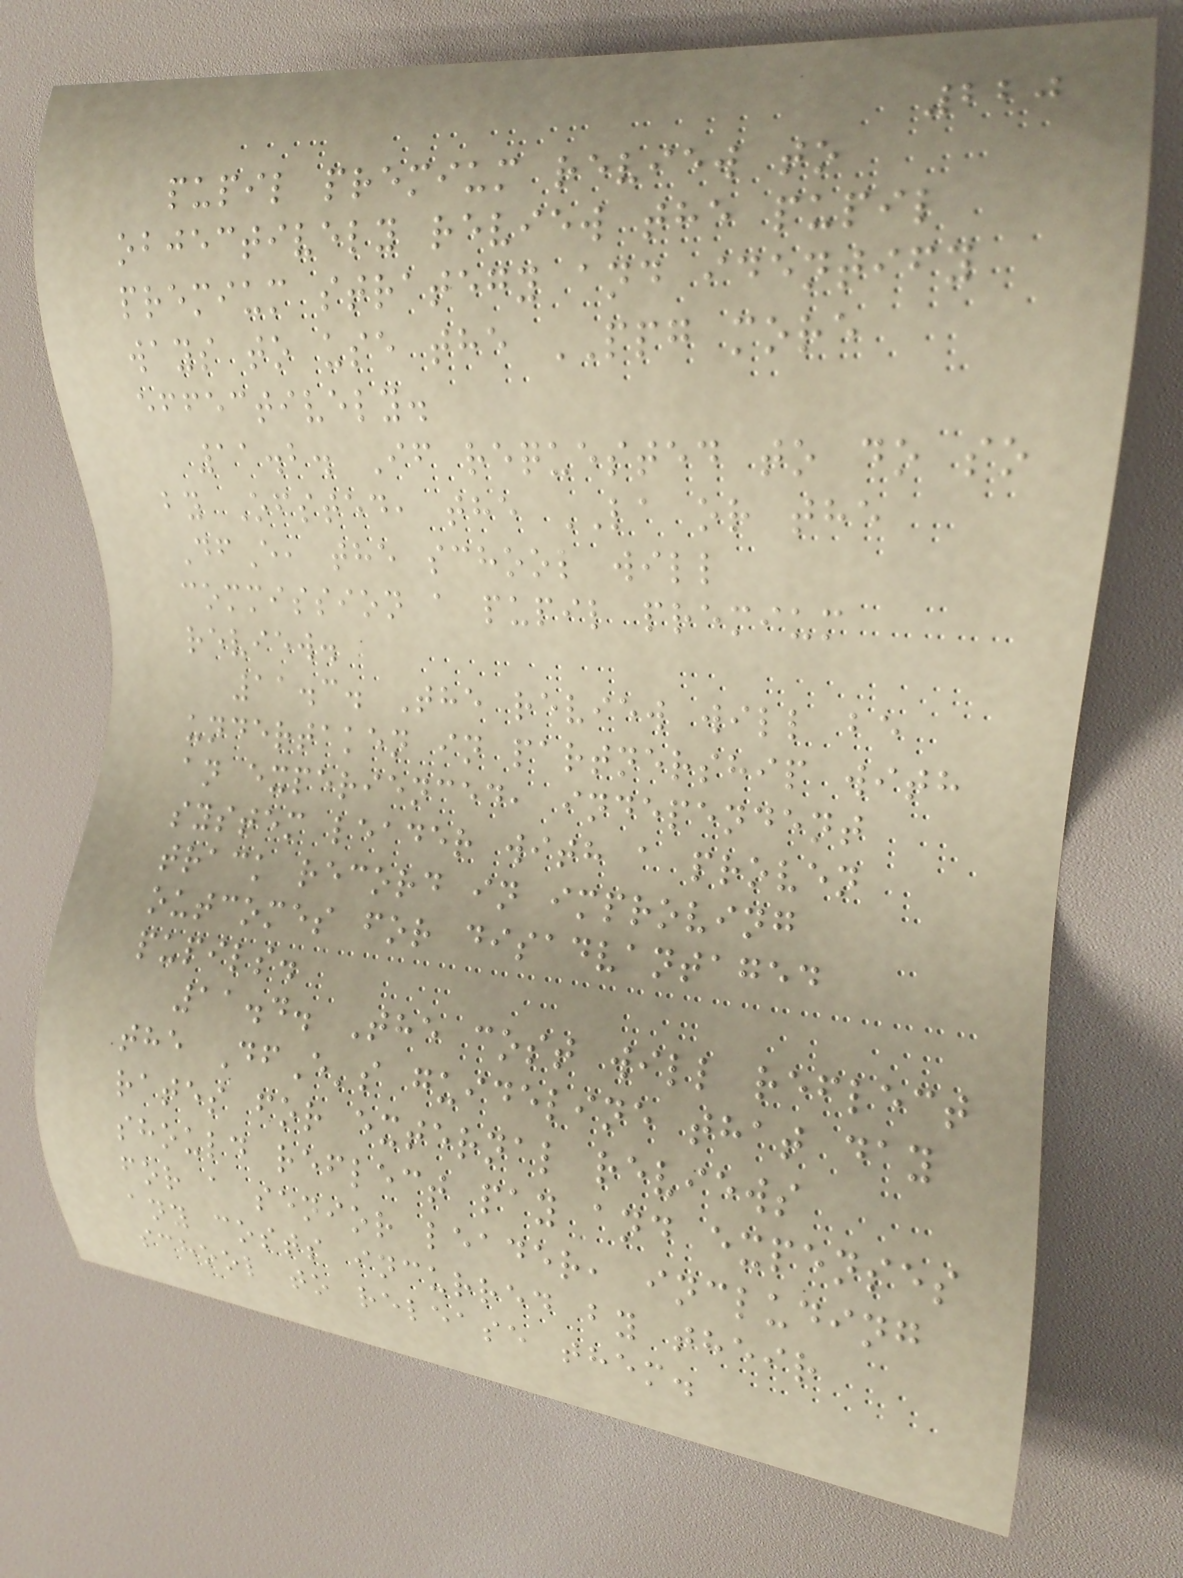220
pupil premium review to
objectively review the pupil
premium strategy and identify
ways to use the PPG more
effectively.
11.2. If requested to do so
by Ofsted, the LA or the
DfE, the school will
commission a pupil premium
review.
11.3. The review will be
undertaken in partnership with
an experienced, independent
system leader with a proven
track record in improving
outcomes for disadvantaged
pupils.
11.4. The cost will reflect
the DfE's guideline that day
rates for external reviews
should reflect pay and expenses
for a senior leader, including
any costs incurred by their
school to release them.
